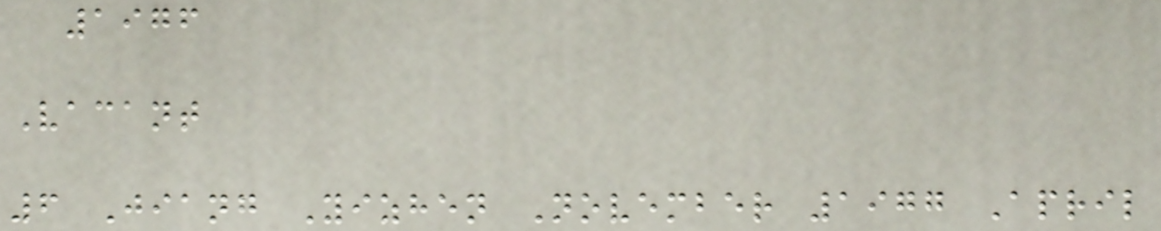1976
Vacant
6 Jiang Yizhen November 1977 April
